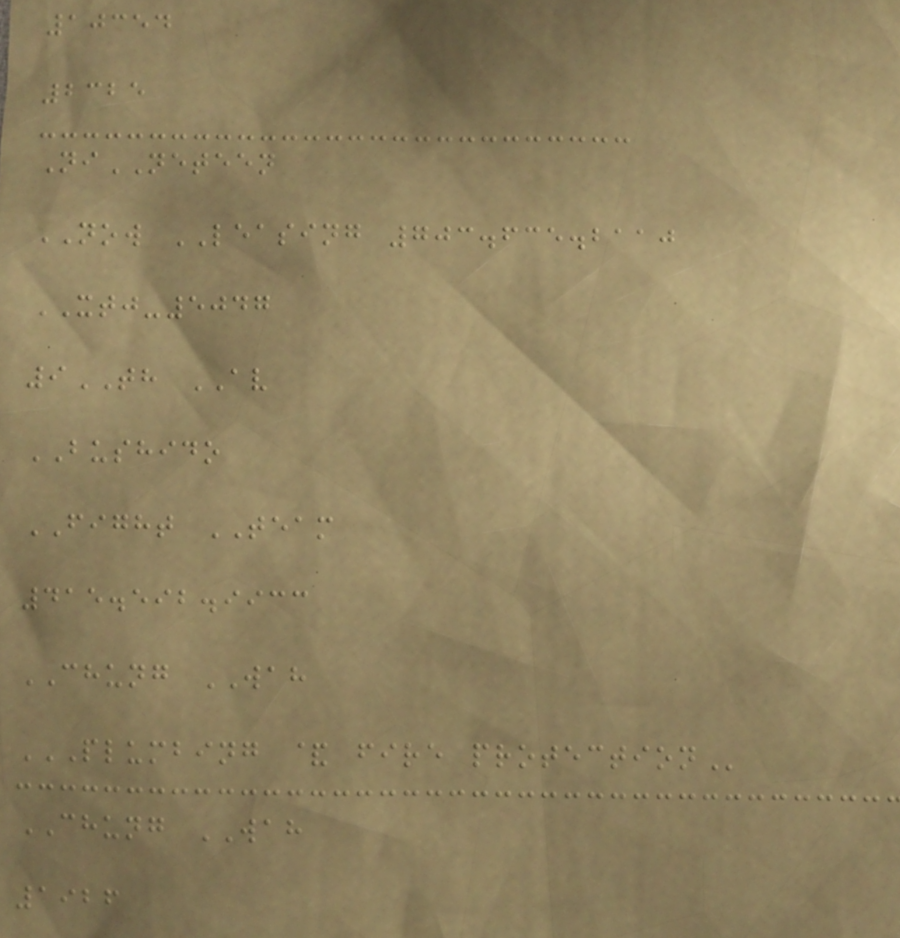10354
2325
NiNETEEN
NOW LEASING 703.635.2110
XTJ-5047
9TH AV
BUSHIDO
FIGHT TEAM
415.592.9933
CHUNG WAH
PLUMBING & FIRE PROTECTION
CHUNG WAH
1926
